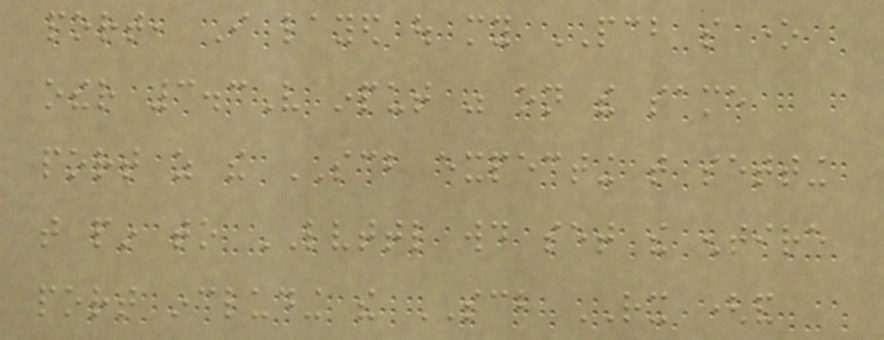port, I layed out my PCB so one
other 3.3V input was on the same
port as the SCB expecting that setting
that pin to LVTTL would set the entire
port including the SCB RX (and
